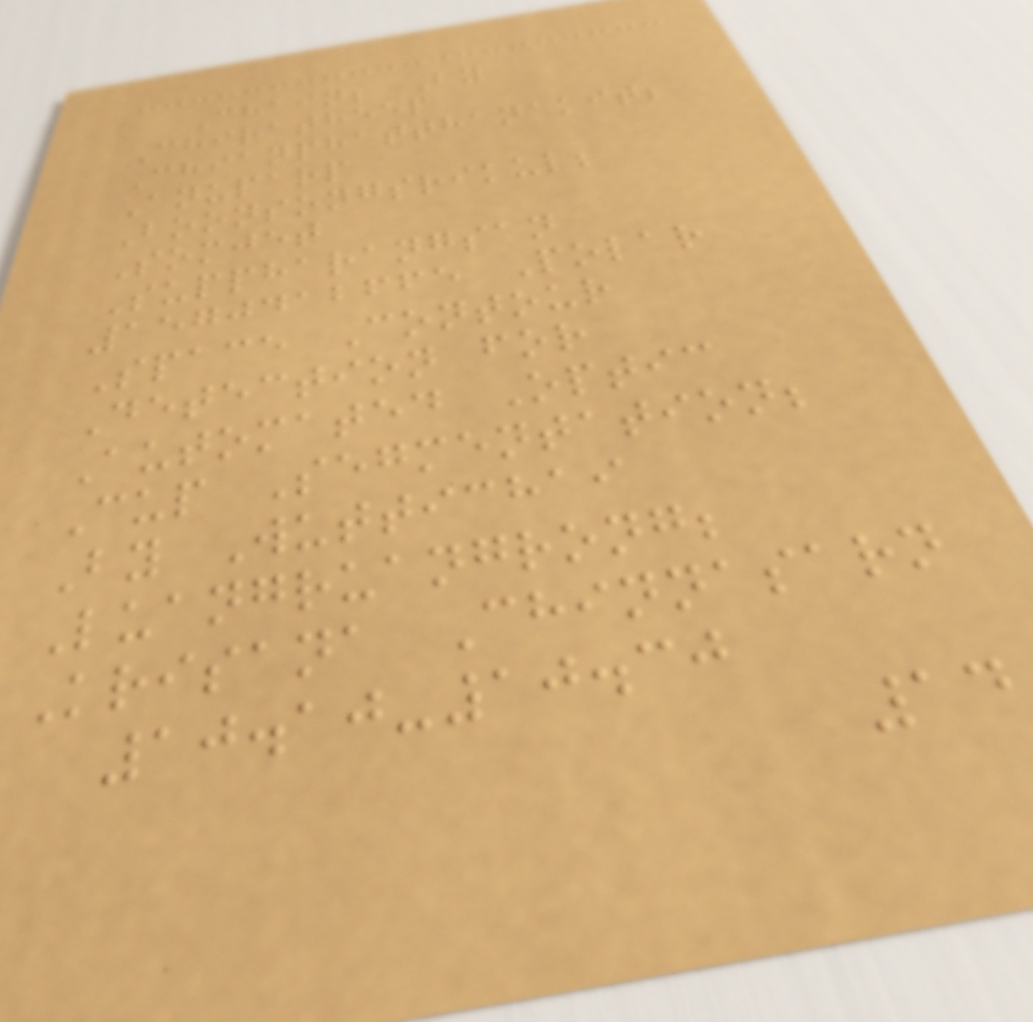Chain; By
Chiratheep
Chianphatthanakit;
Anuparp
Boonsongsrikul;
Somjet
Suppharangsan
1570412665 Polar
Space Contour
Detection for
Automated Optic
Cup Segmentation;
By Wuttichai
Luangruangrong;
Krisana Chinnasarn
10.10-10.30
14
